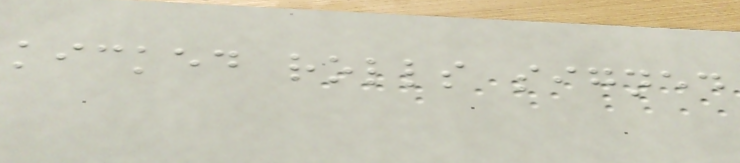kicked rolls signed
